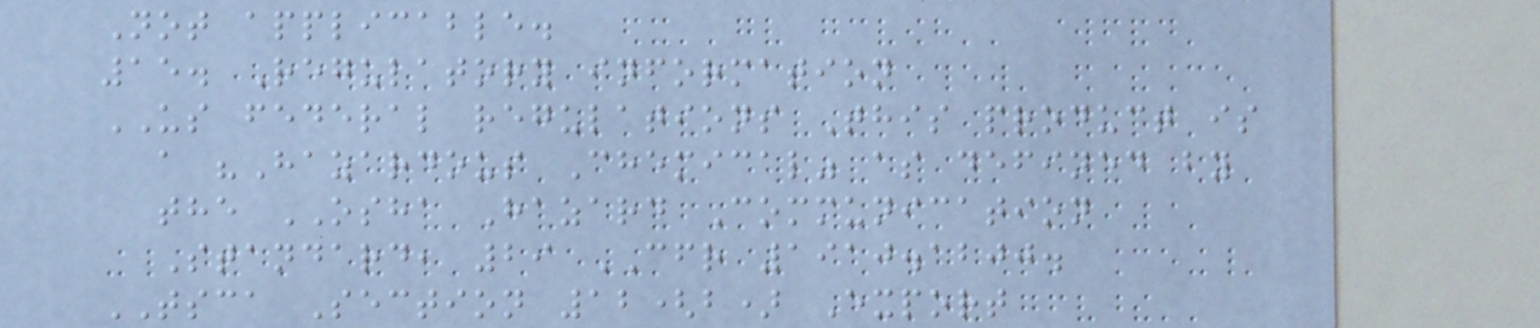Not applicable.
15. Regulatory information
US federal regulations This product is
a "Hazardous Chemical" as defined by
the OSHA Hazard Communication
Standard, 29 CFR 1910.1200.
TSCA Section 12(b) Export
